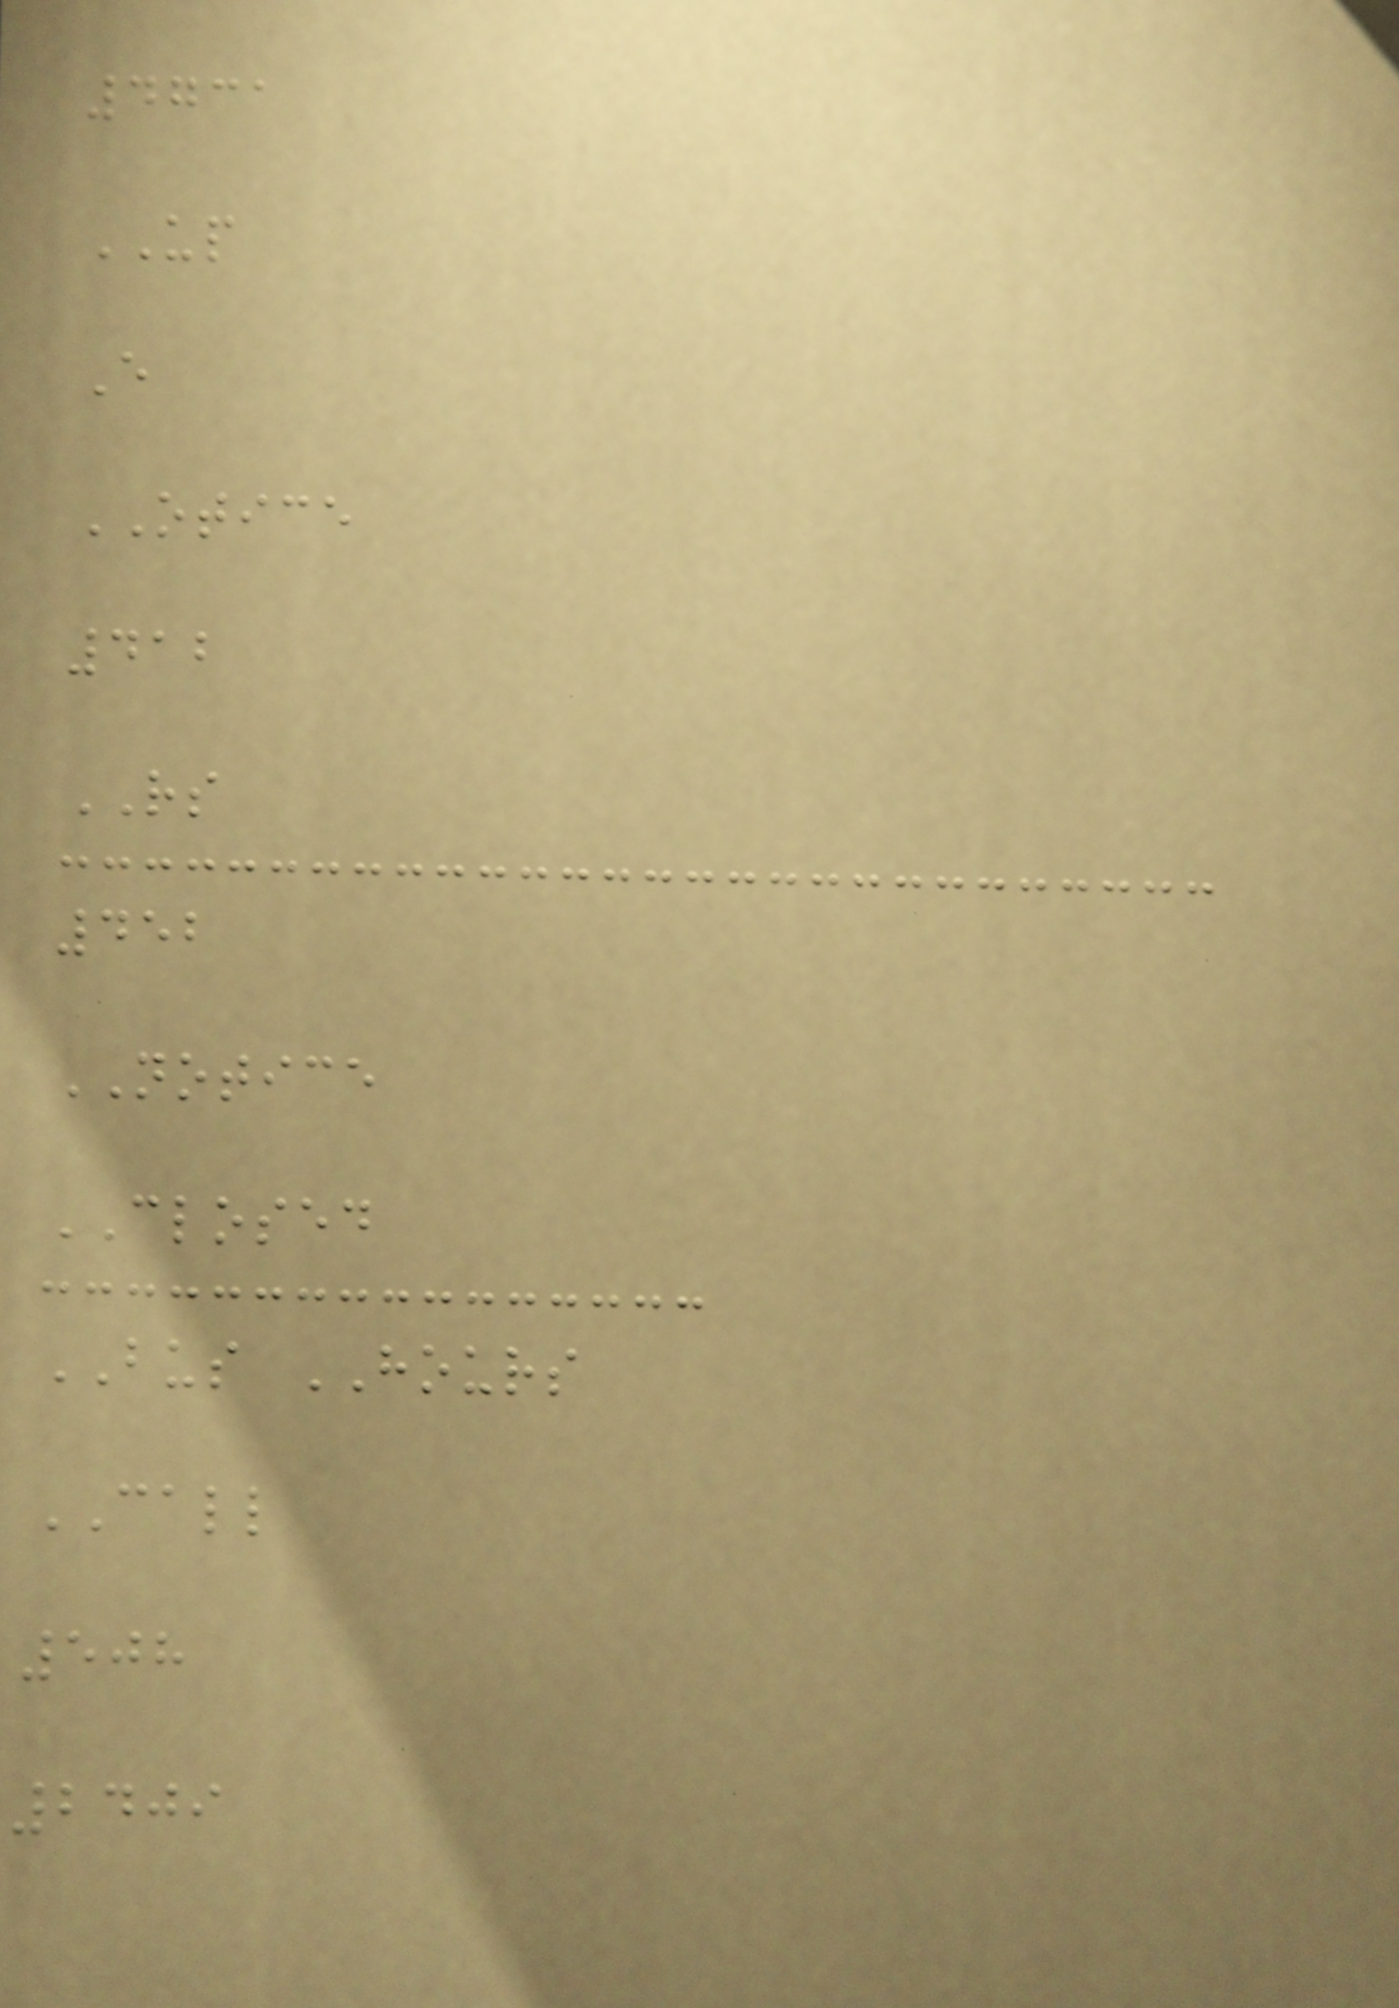4731
UP
E
OTICE
412
RS
452
NOTICE
CLOSED
BUS HOURS
CALL
508
2409
